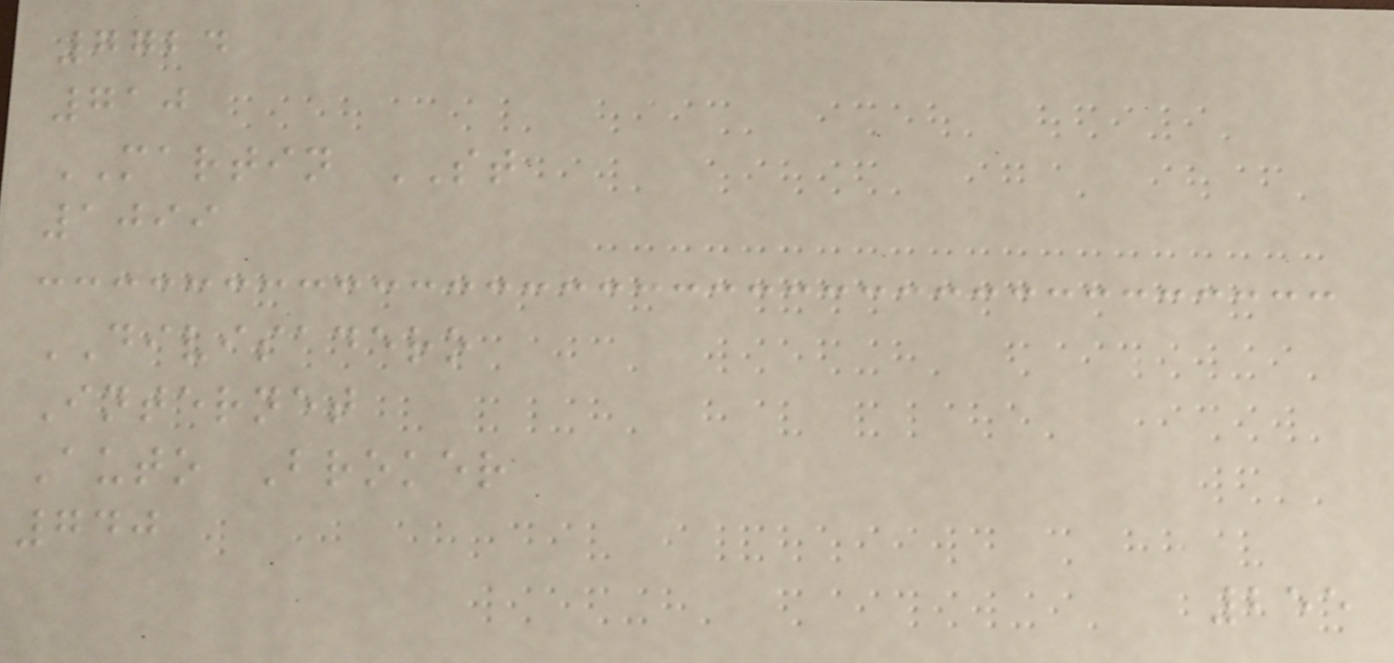7724
710
MARTIN ST
1099
DIVISADERO
Internet
Auto Broker
740
255
